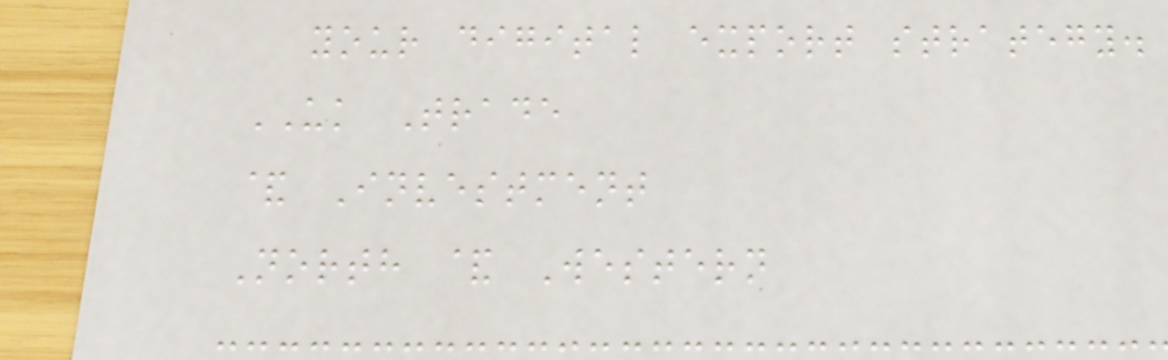your digital export strategy.
UK Trade
& Investment
North & Western
